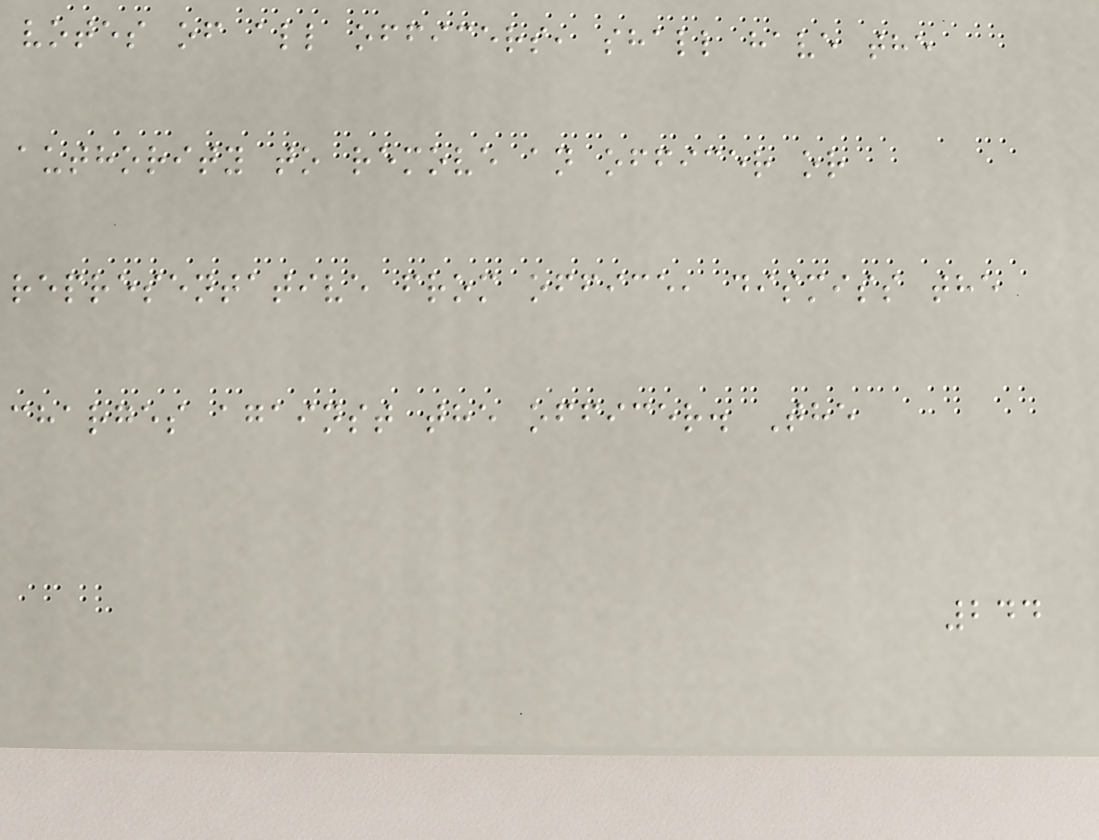votes of all officers, shall have the
authority to remove an officer or
representative from office, dismiss the
charges against the officer. The
244
